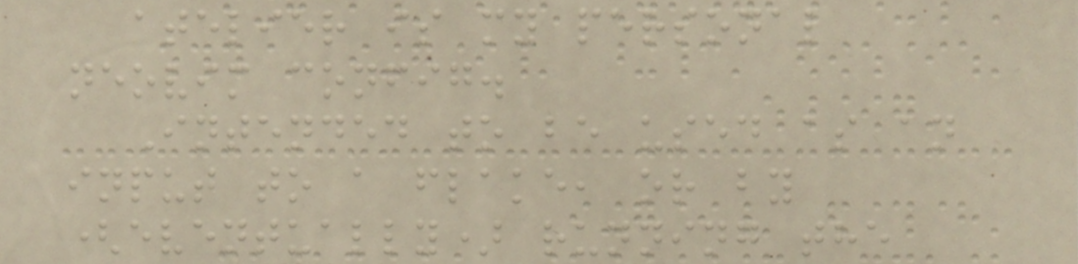atelier is my personal
neovim config.
Intended to be used as an
input to a flake, or by
(eventually) running the
